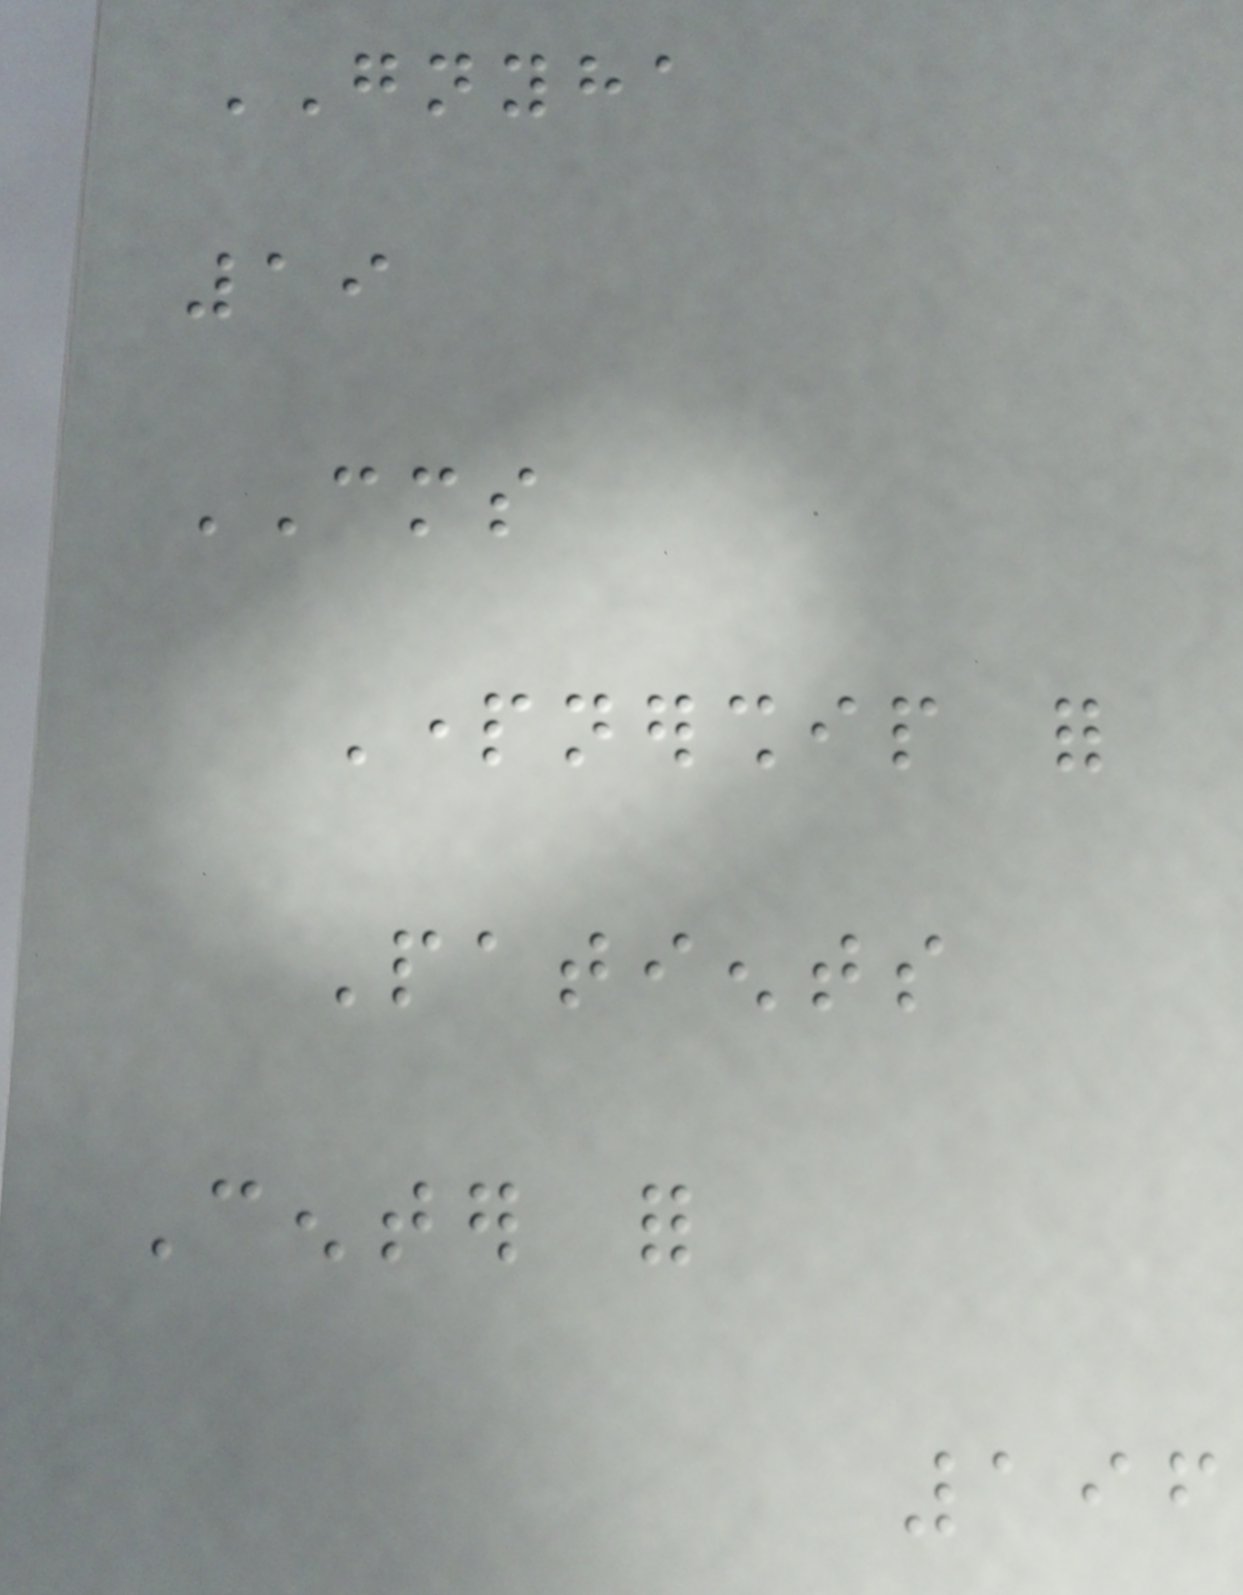GNYHA
19
CMS
Partnership for
Patients
Center for
196
